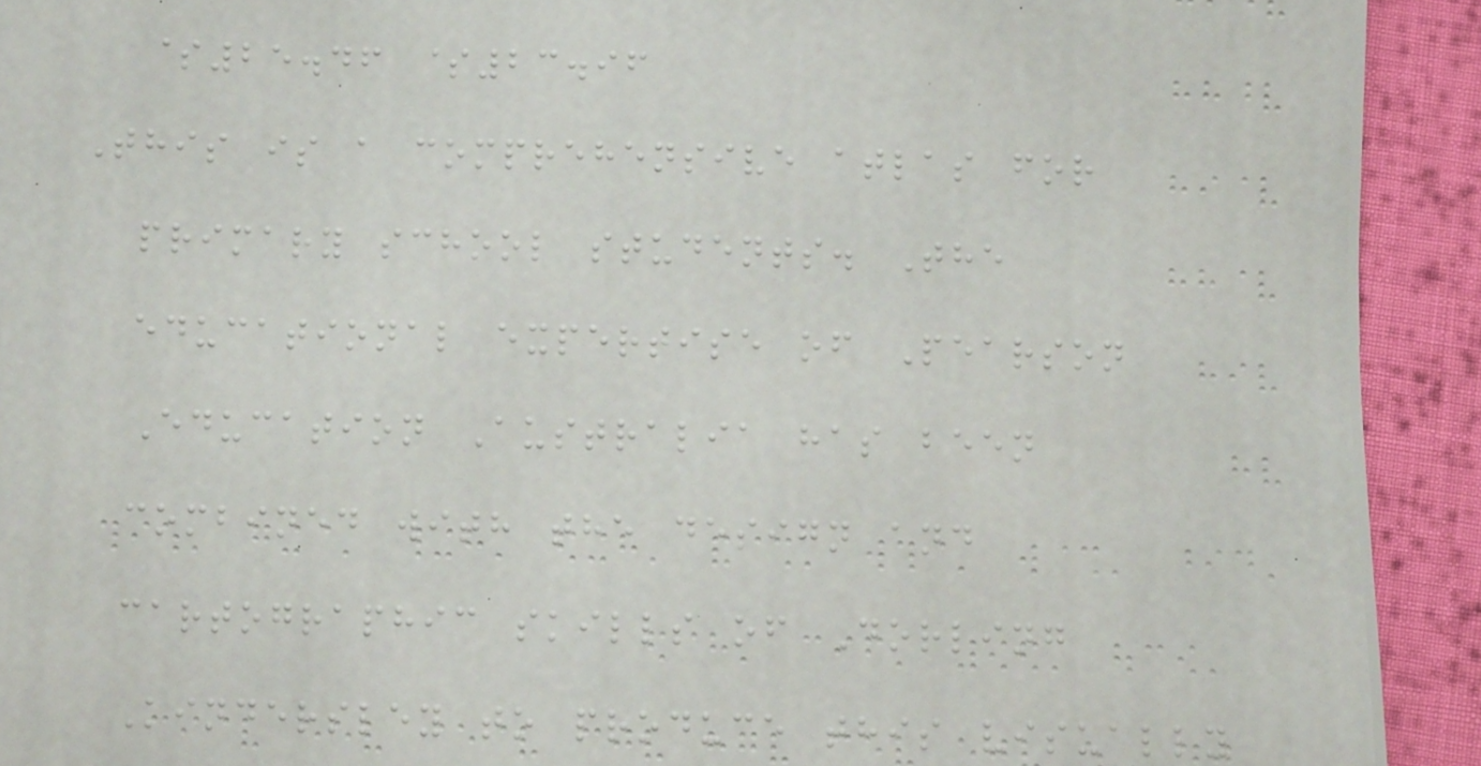$25.46 $23.96
This is a comprehensive atlas for
primary school students. The
educational expertise of Pearson
Education Australia has been
combined with the design and
cartographic skills of Dorling
Kindersley to produce this visually
